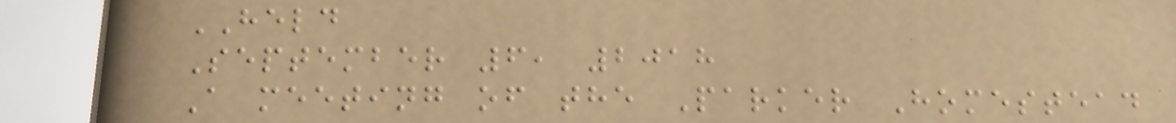HELD
September 6, 2018
A meeting of the Parker Homestead
